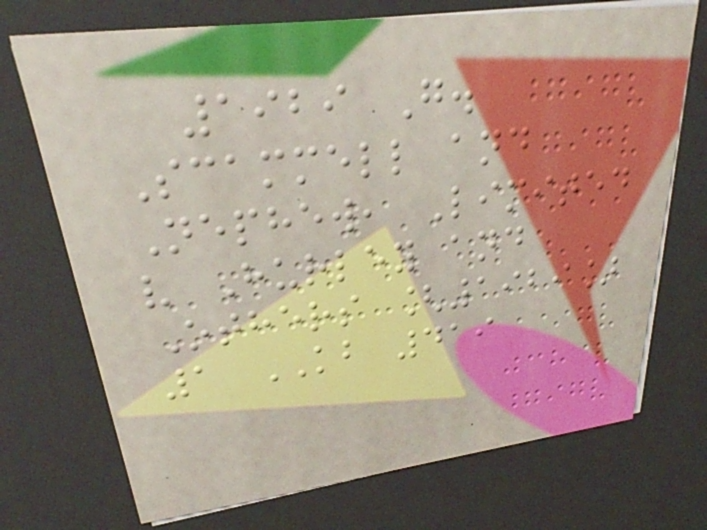1929 G.
Scammell and
Nephew, Limited
v Hurley and
Others [1929]
1 KB 419
